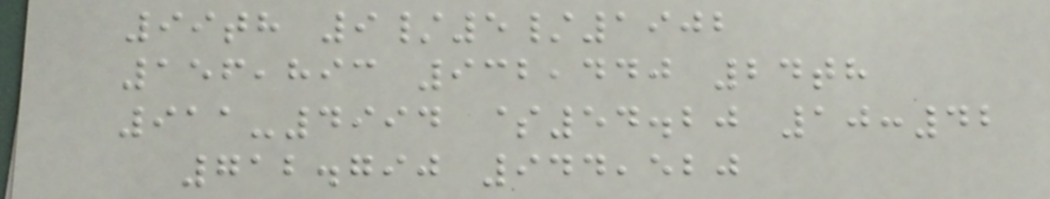99th 9/5/1902
156,893 932,440 24th
911-4994 $54.20 10:42
712.790 944,520
